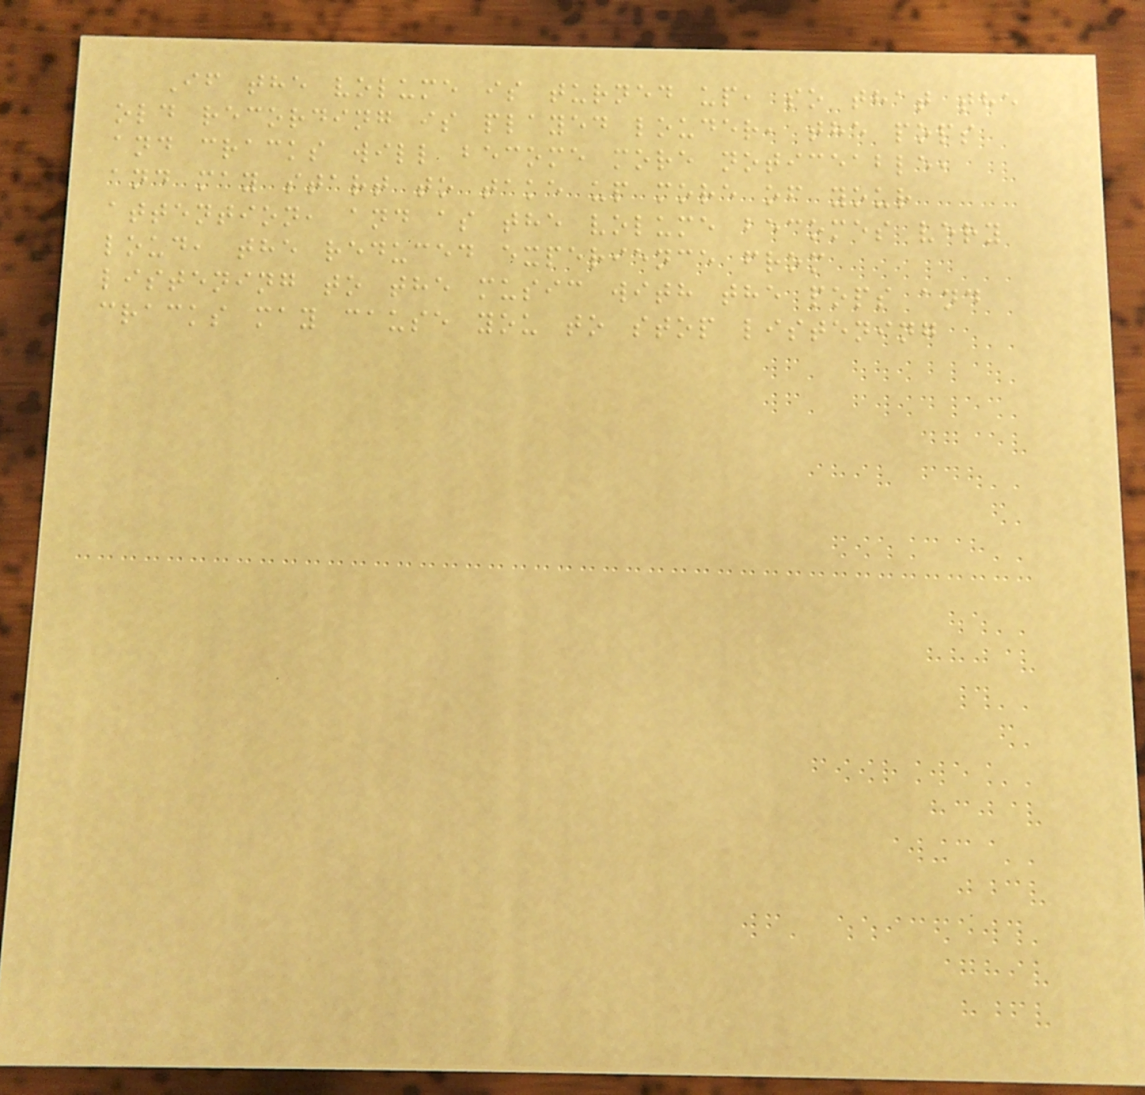If the volume is turned up, so that the
old recording is played louder, the pops
and cracks will become more noticeable,
and may start to take up more of your
attention, and as the volume becomes very
loud, the reduced experience from
listening to the music with the pops and
cracks may cause you to stop listening
